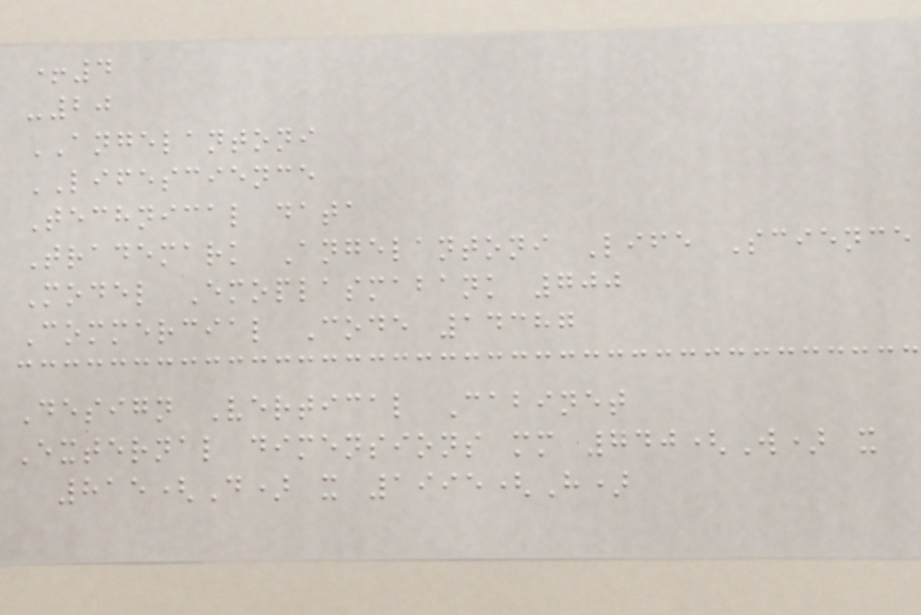+4
-20
ANGELANTONI
LIFESCIENCE
Technical data
Trademark Angelantoni Life Science
Model Emoplasmabank 700
Commercial Code 14387
Design Vertical Cabinet
External dimensions mm 740(W) x
815(D) x 1995(H)
